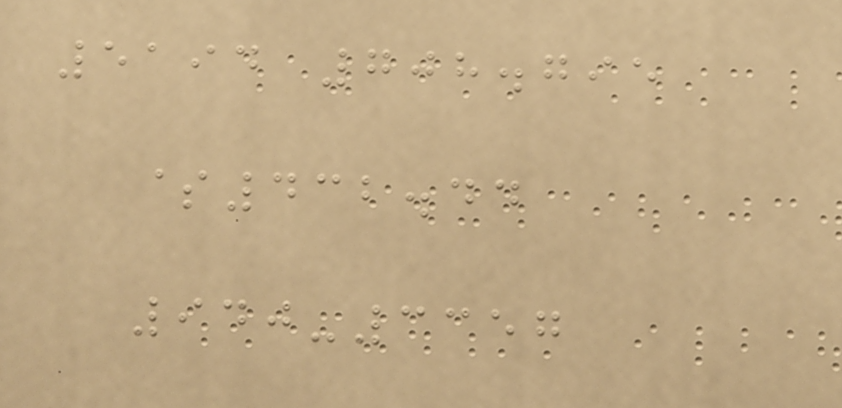5194 708.795
$432.44
940-3357
